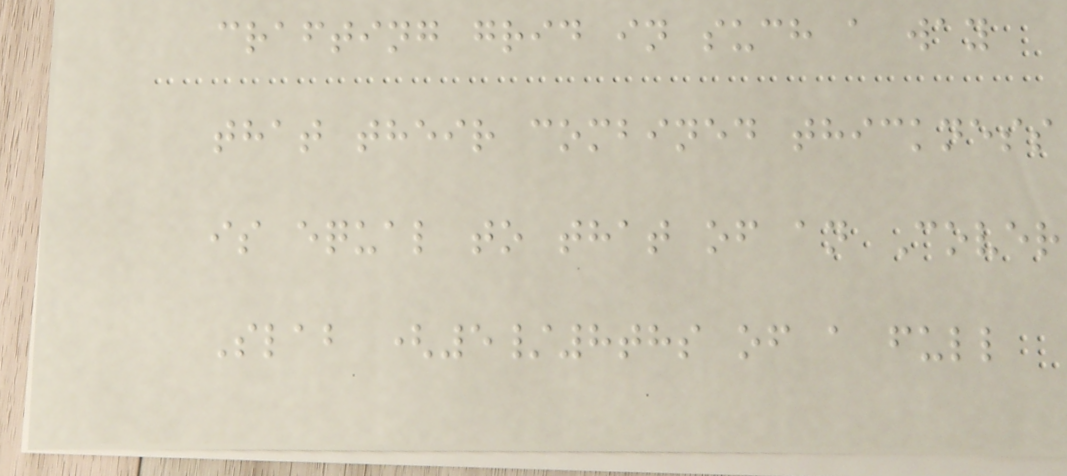crafting grid in such a way
that their combined thickness
is equal to that of an Cover
Slab (5/8ths of a full
